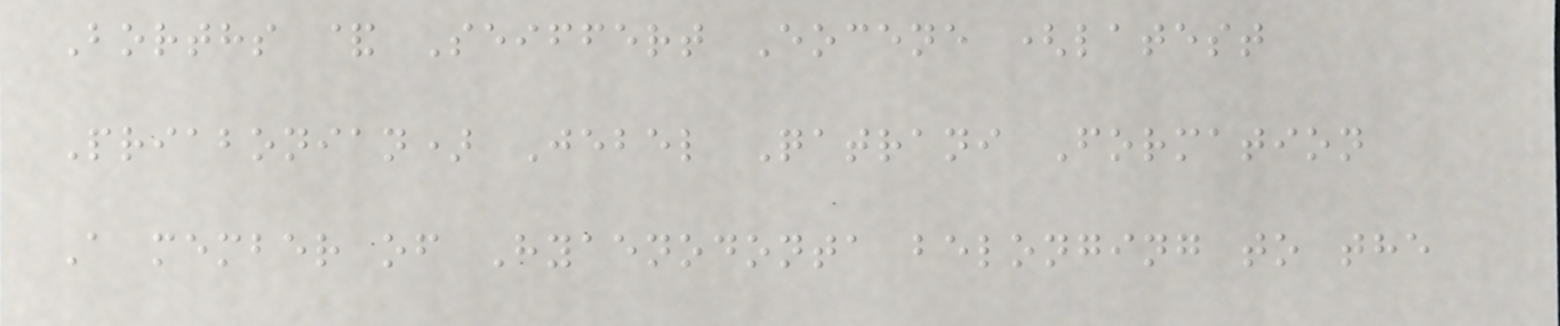Borths & Seiffert Eocene (latest
Priabonian) Jebel Qatrani Formation
A member of Hyaenodonta belonging to the
